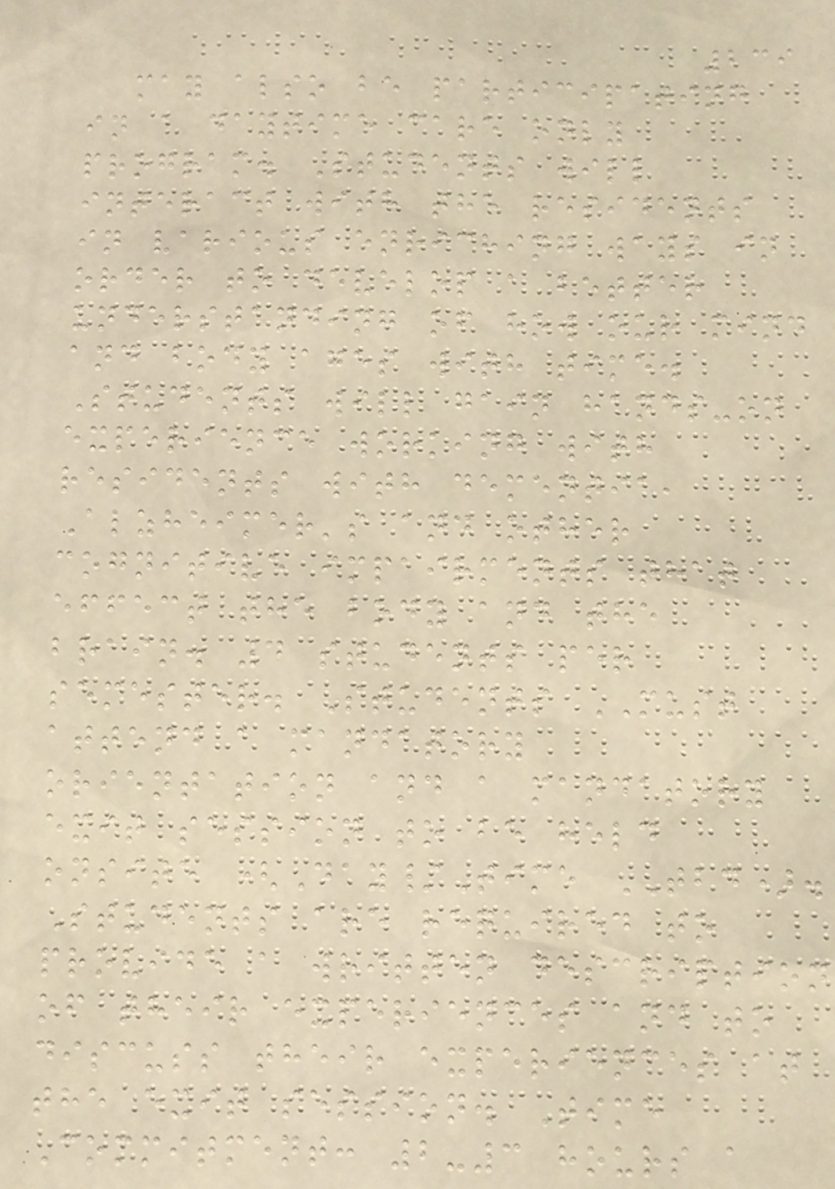239
may also be participating
in a daytime care only
program. Students will
interact with the residents
in various enriching ways in
order to develop a better
understanding of how our mind
and body ages with time.
Students will gain hands-on
experience working with
residents with dementia,
Alzheimer's and other
cognitive impairments that
effect the body and the
brain. 4 students per
semester. Students MUST
attend a mandatory
orientation and a mandatory
exit session to be held
onsite (Day/Time TBD).
Students are required to
provide a written description
of their experiences and to
discuss their experiences at
the exit session. Time
Commitment: 2-3 hours a
